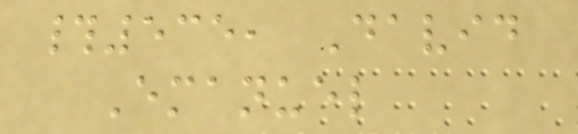#535, David
Emanuel
